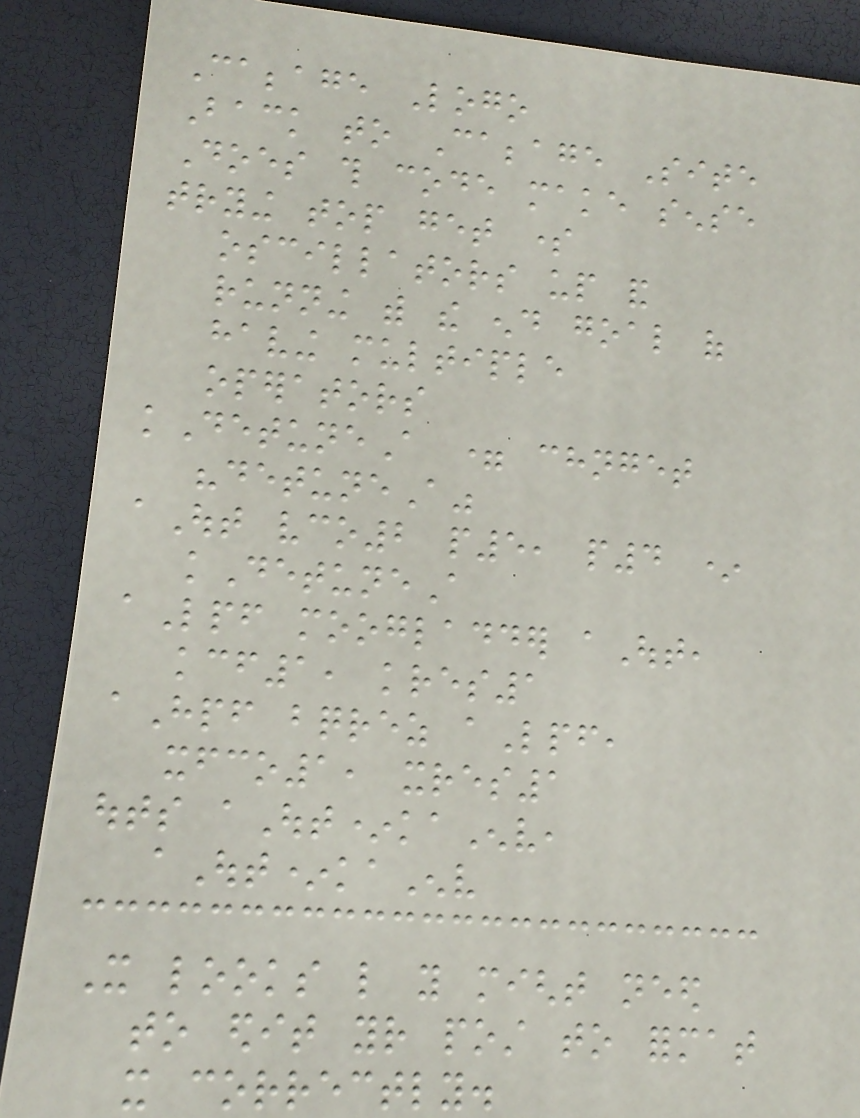Cabbage Logo
Back to Cabbage Site
Does this code make sense
trying top get some
oscillators up and
running with the end goal of
having multiple
operators
kDetuneA = chnget
"detuneA"
aOut vco2 p5, p4 *
kDetuneA
aLpf moogladder aOut,
kcf1, kres1
aHpf bqrez aLpf,
xfco1, xres1
outs aOut*kaEnv,
aOut*kaEnv
It looks like you might need
to edit your post to format
it correctly.
